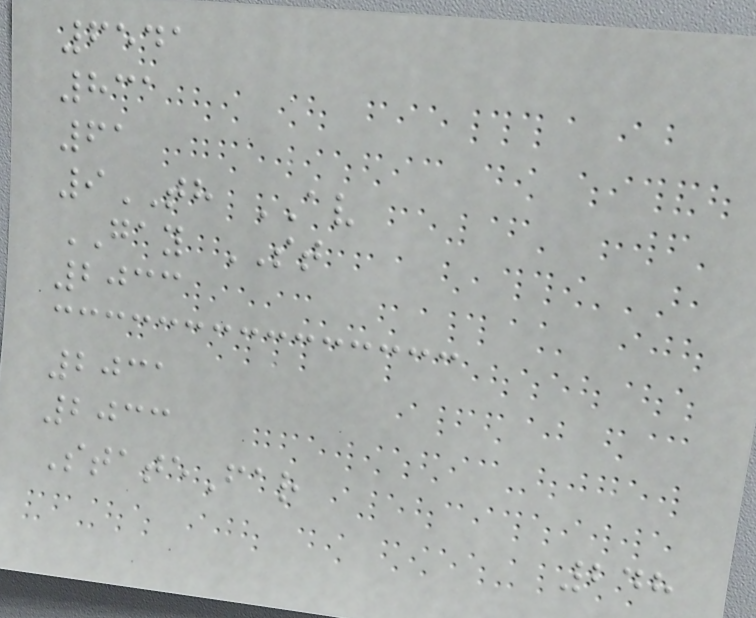6541
831
61
9TH AV
GAY ST
2033
2031
2033
StateFar
248
